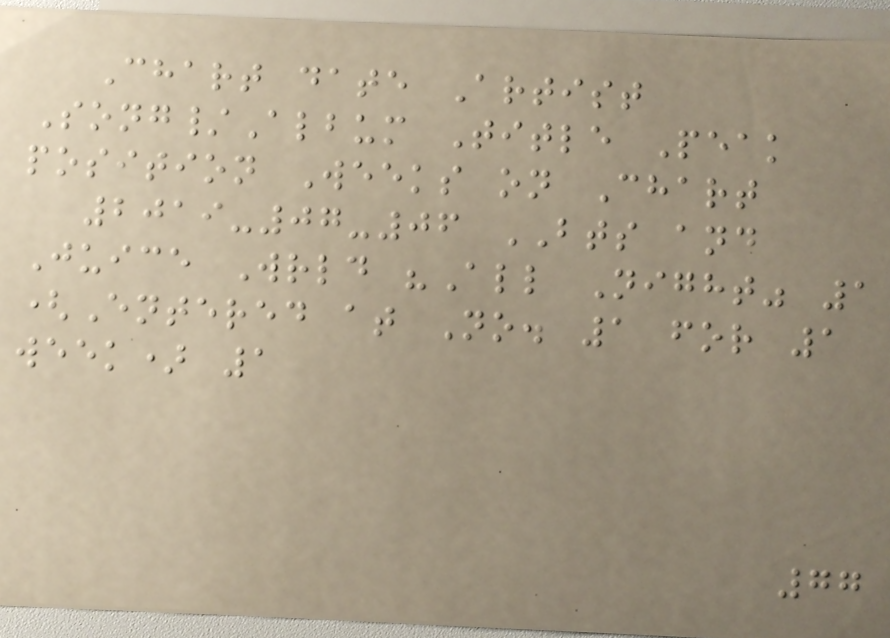Chart date Artist
Song/Album Title Peak
position Weeks on Chart
2019-07-06 BTS and
Juice Wrld "All Night" 1
(Entered at No. 1 for 1
week) 1
77
